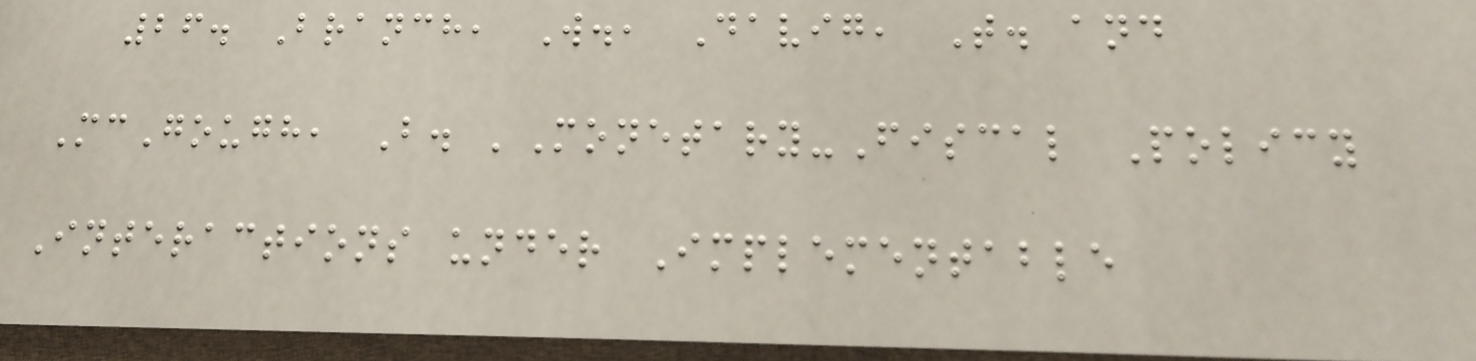26. Branch, W., Davig, T. and
McGough, B. 'Monetary-Fiscal Policy
Interactions under Implementable
